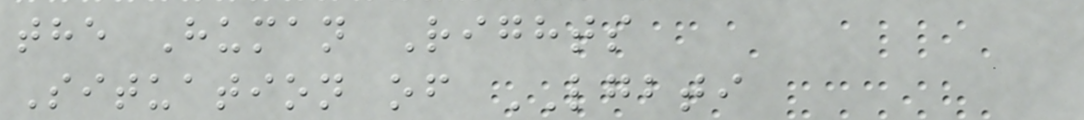the Human Rights
Situation of LGBTI
